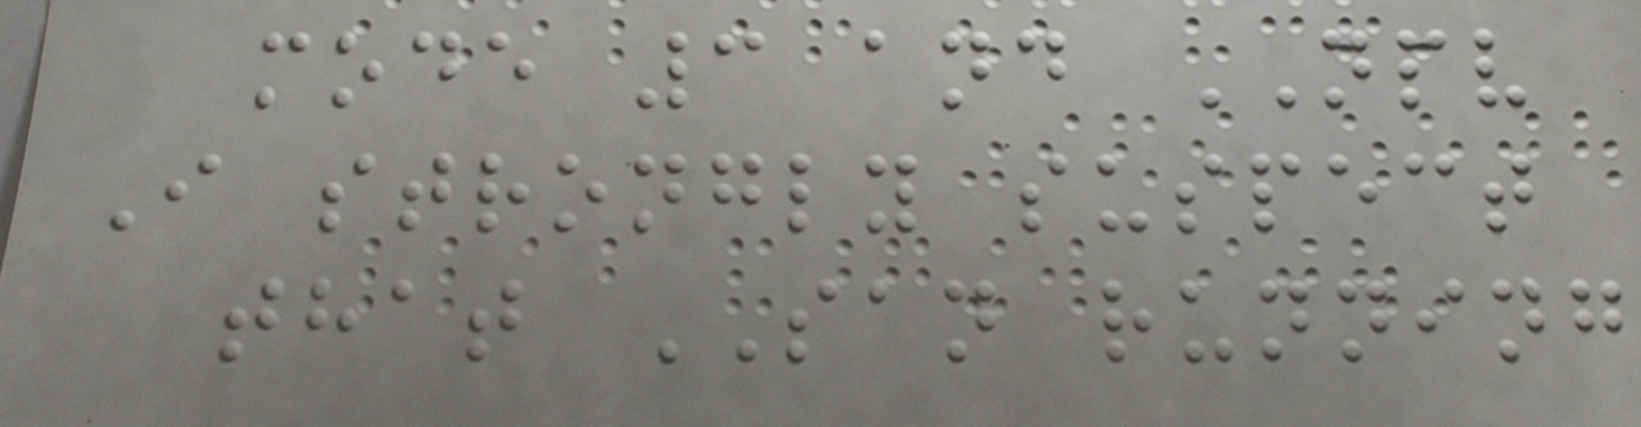mode 3 and NPV
I strongly suspect
that SAN running
